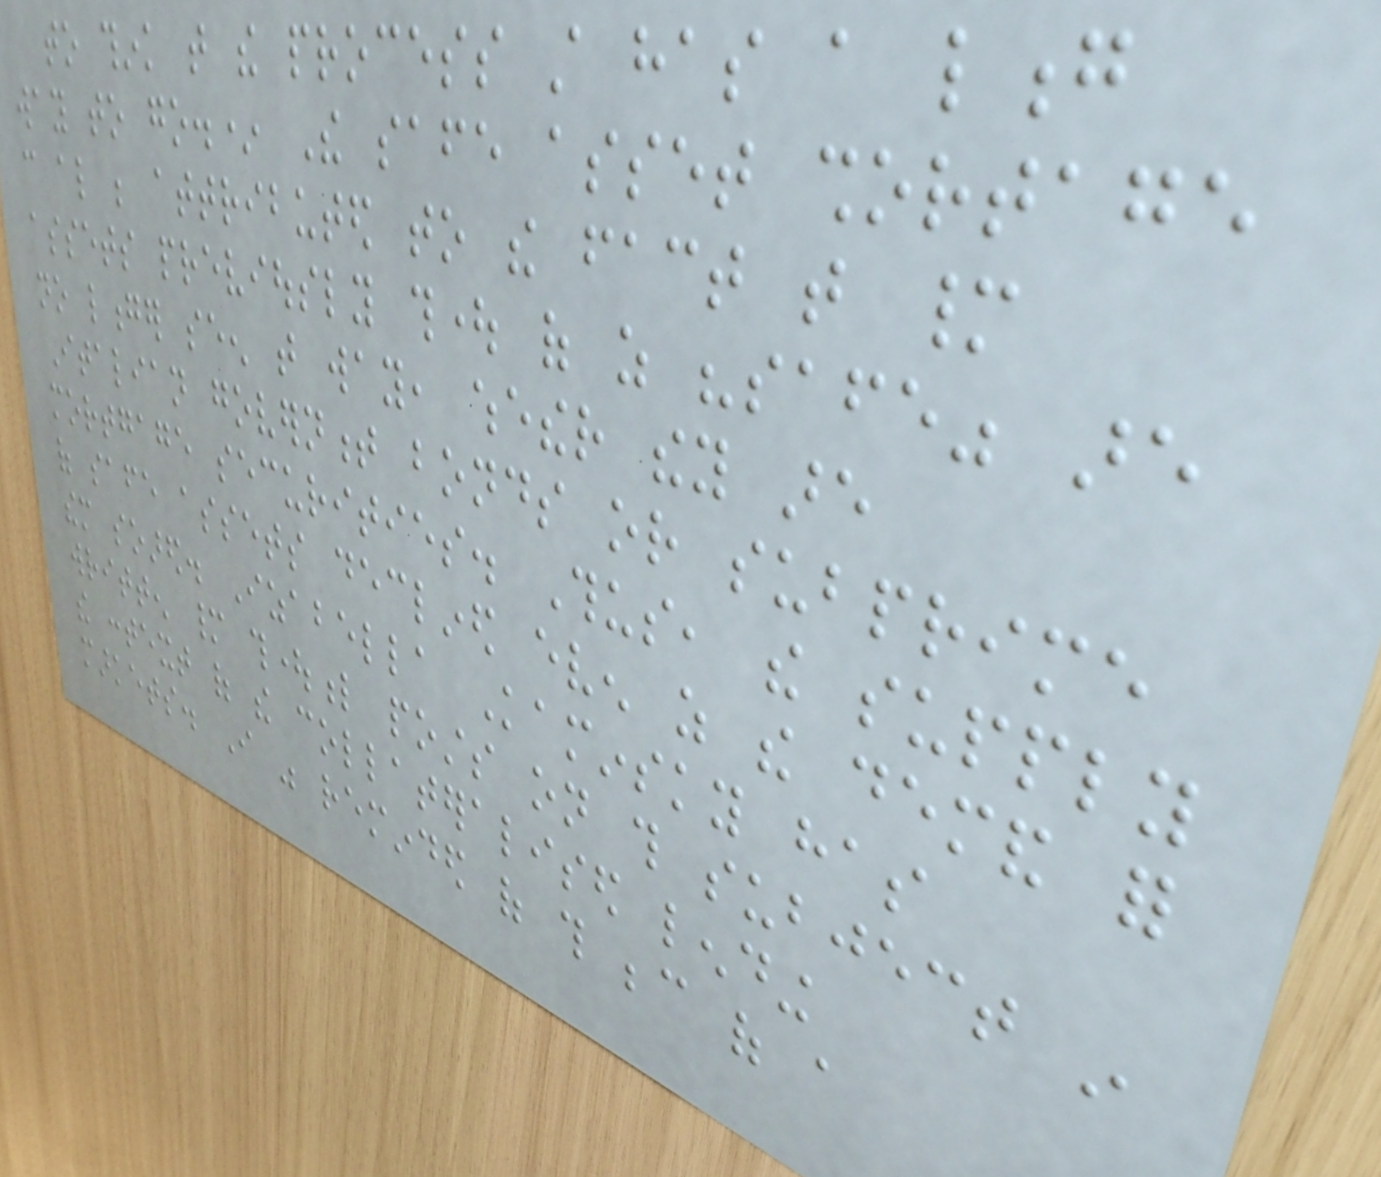to think that the process still has a long
way to go.* The safe asset shortage
can also be attributed to the fact that many
assets previously thought of as "safe" are
no longer seen that way, whether they are
Italian government bonds or subprime
mortgage securities. Thus, the supply
of safe assets declined even as the demand for
them soared. Izabella Kaminsky has
written many thoughtful posts on this subject in
the context of the collateralised lending
markets. I was reminded of this because of a
